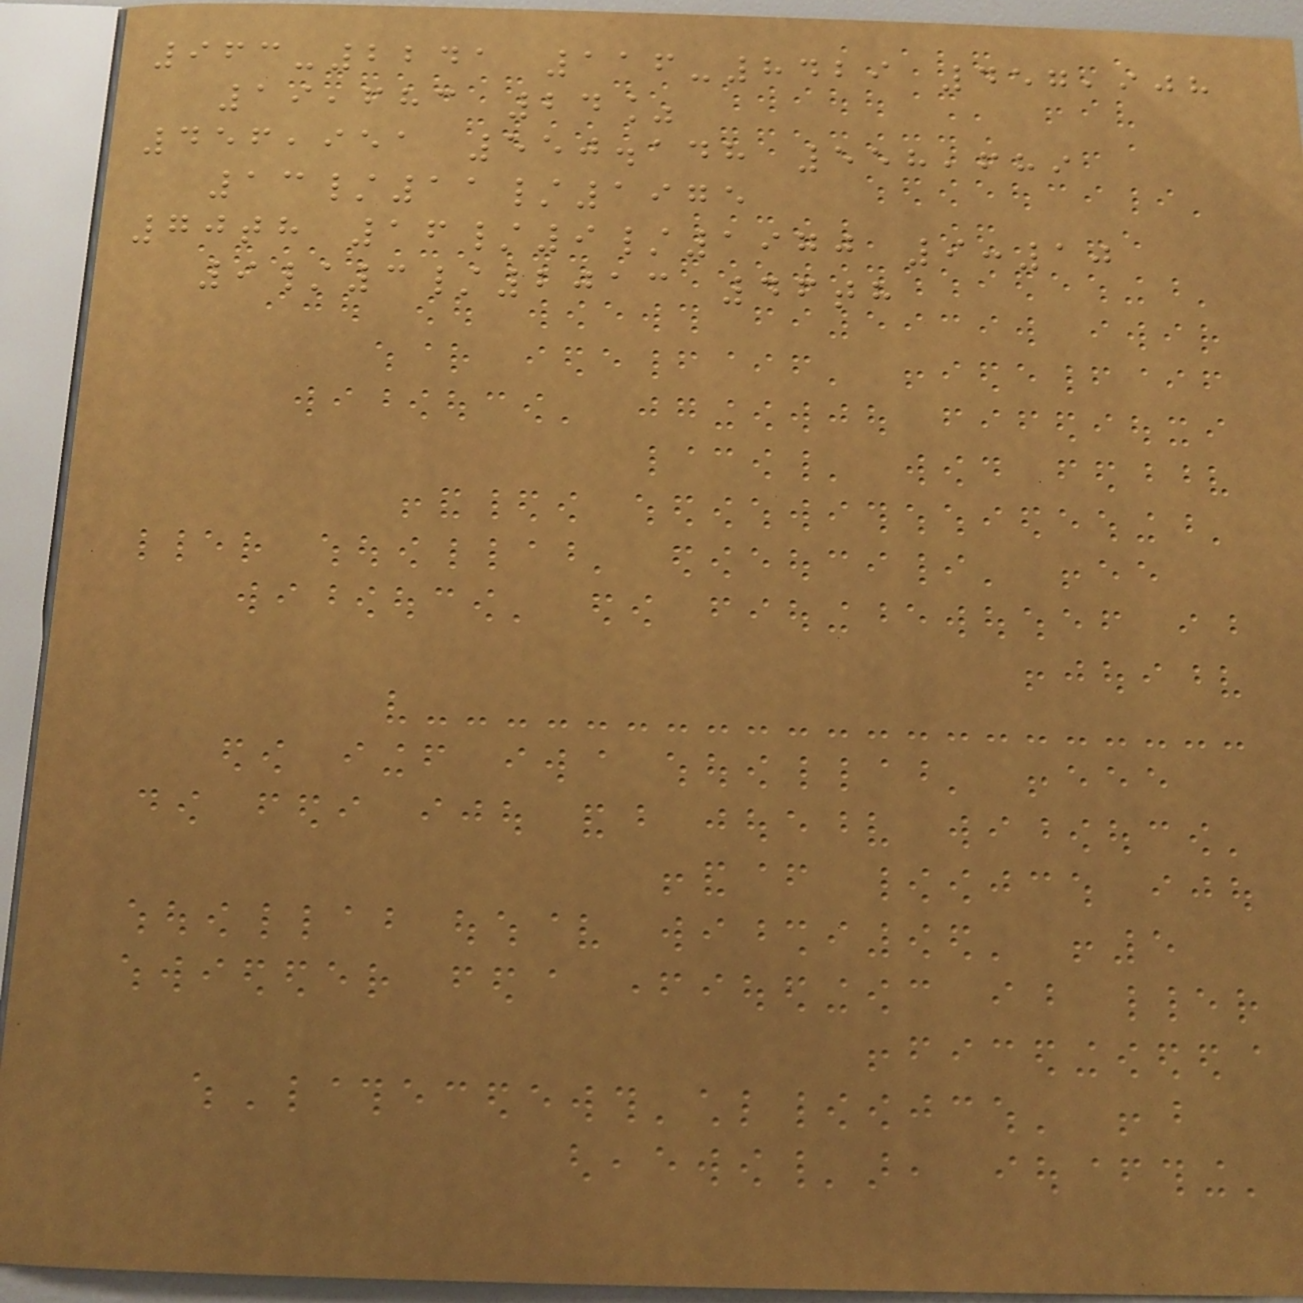963-2241 116-8429 457,908
19,683 24%
456,951 550.148 558,689
13/11/1975
70th 16/9/1970 9:10
9/3/2013 46th
